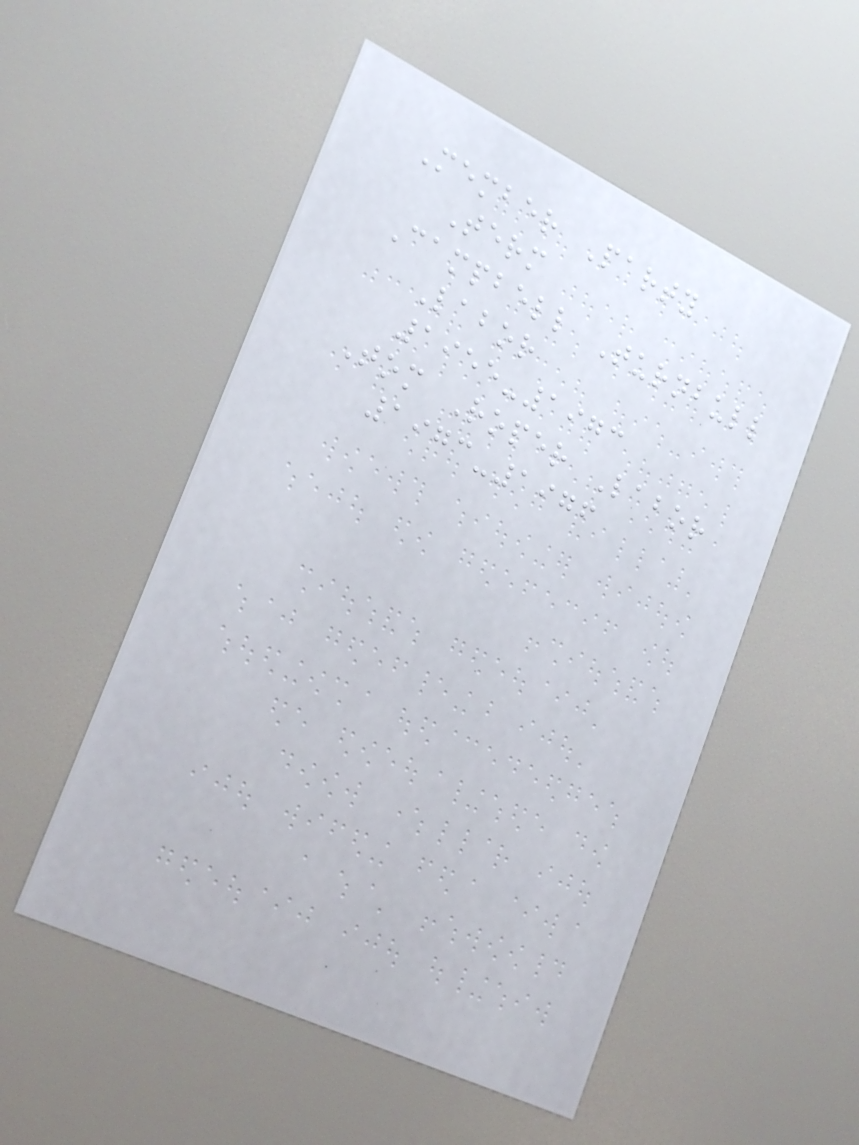Member Party
Term
Campbell Turnbull
Labor
1955-1973
Tom Roper Labor
1973-1976
